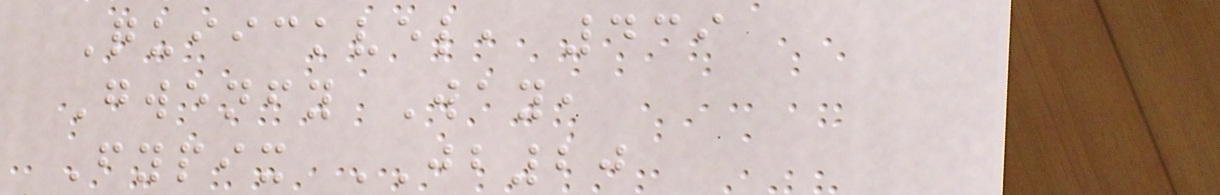Quiickvel, 439
Gwenfy Way,
Fypix JB20
